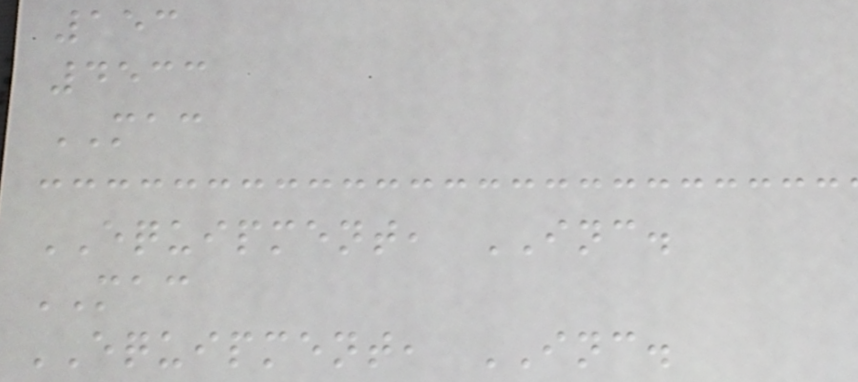153
4533
MAC
EQUIPMENT, INC.
MAC
EQUIPMENT, INC.
